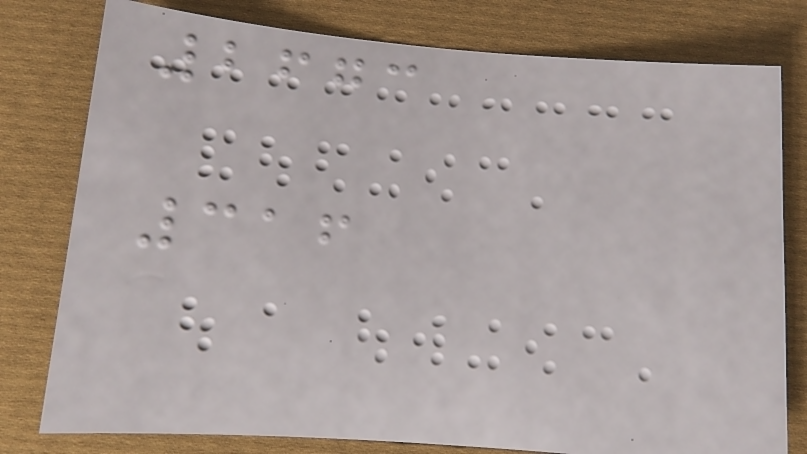2673
316
